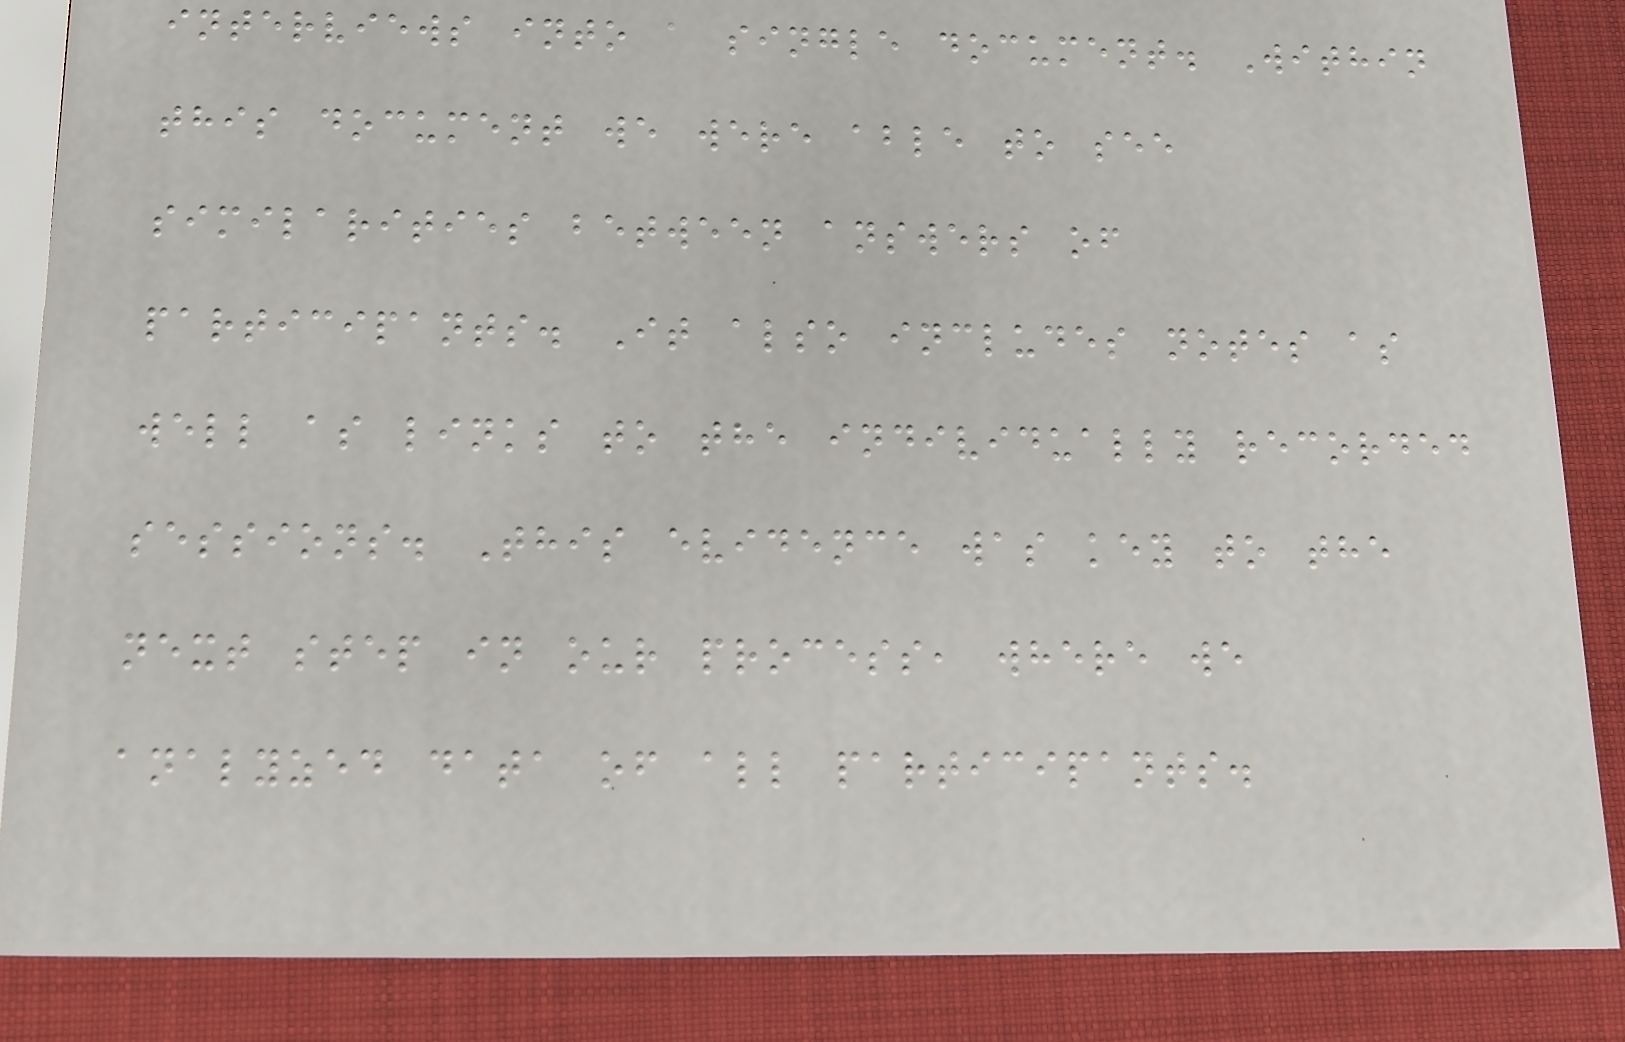interviews into a single document. Within
this document we were able to see
similarities between answers of
participants. It also includes notes as
well as links to the individually recorded
sessions. This evidence was key to the
next step in our process, where we
analyzed data of all participants.
